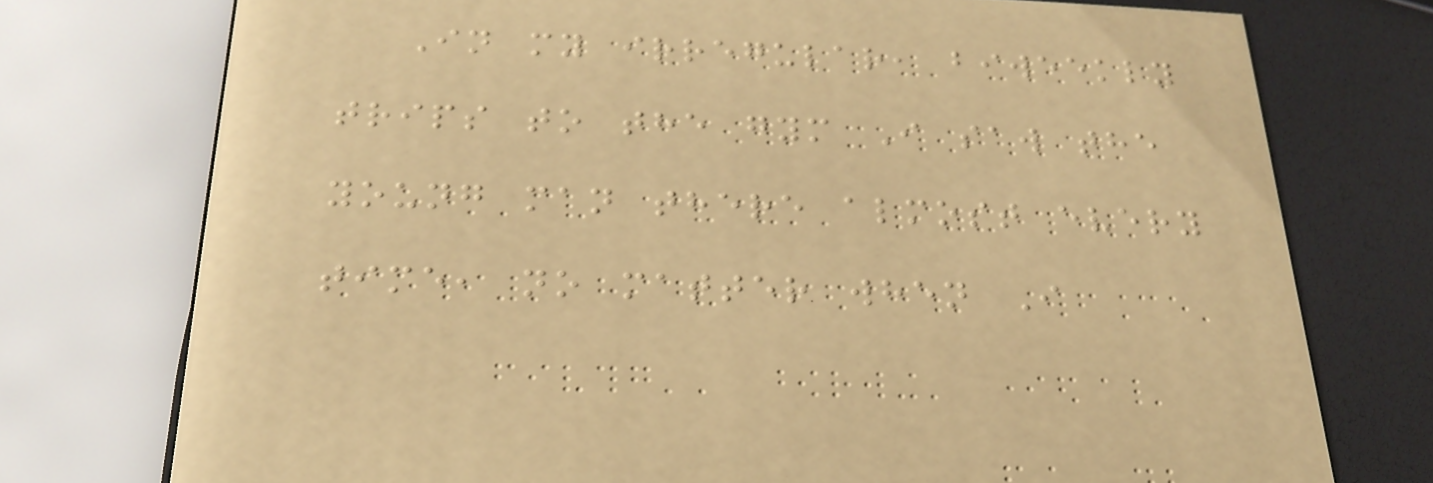In my irregular, biweekly
trips to the gym I saw the
young man there almost every
time, no matter when I
